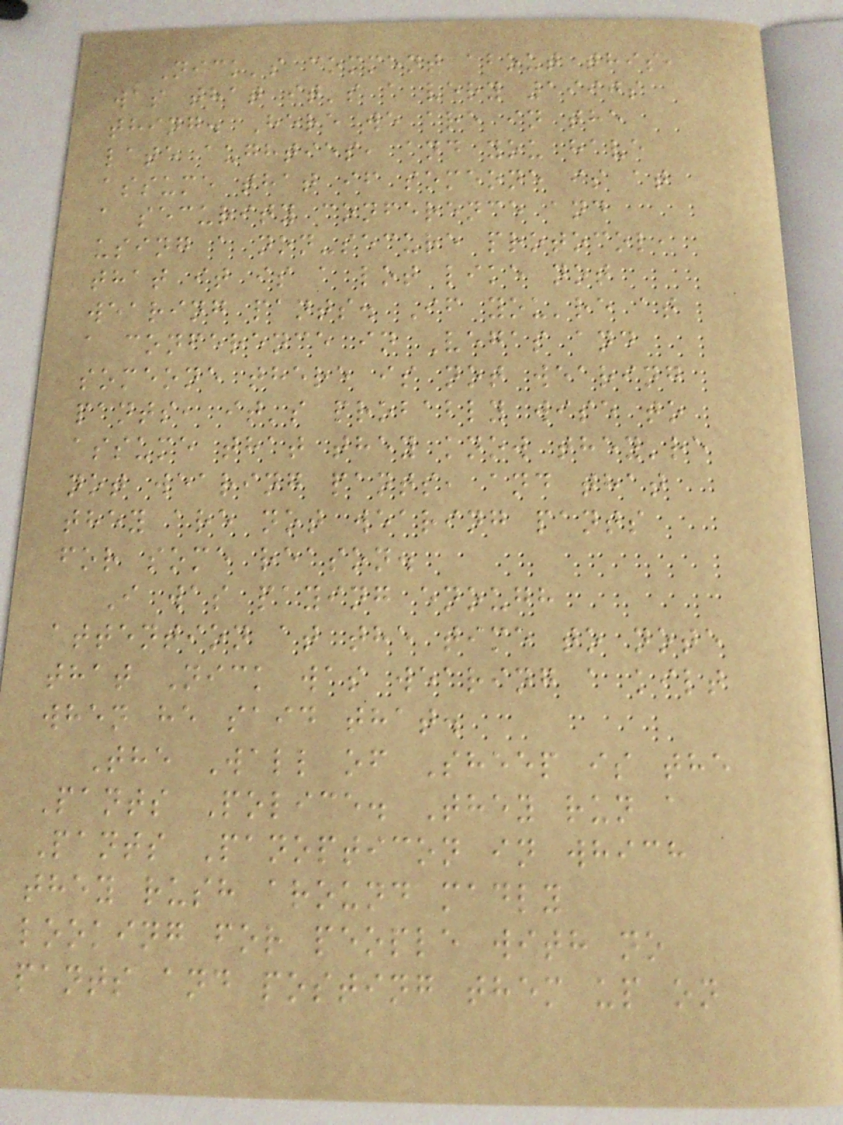Nick's comment about this,
was that it's a very 1990s
thing. Here we are in the
late aughties, and you have
assume that if someone is at
a security conference and
using a non-secure protocol,
that it is a lot like not
wearing pants. If you're at
a conference in Vegas and
someone there is not wearing
pants, it's probably wise to
assume that they know they're
not wearing pants, and that
they are not wearing pants
for some reason.
I was paying enough
attention at the time to note
that Nick was wearing a kilt
when he said that.
The Wall of Sheep is the
Pants Police. They run a
Pants Panopticon in which
they rush around madly
looking for people with no
pants and posting them up on
